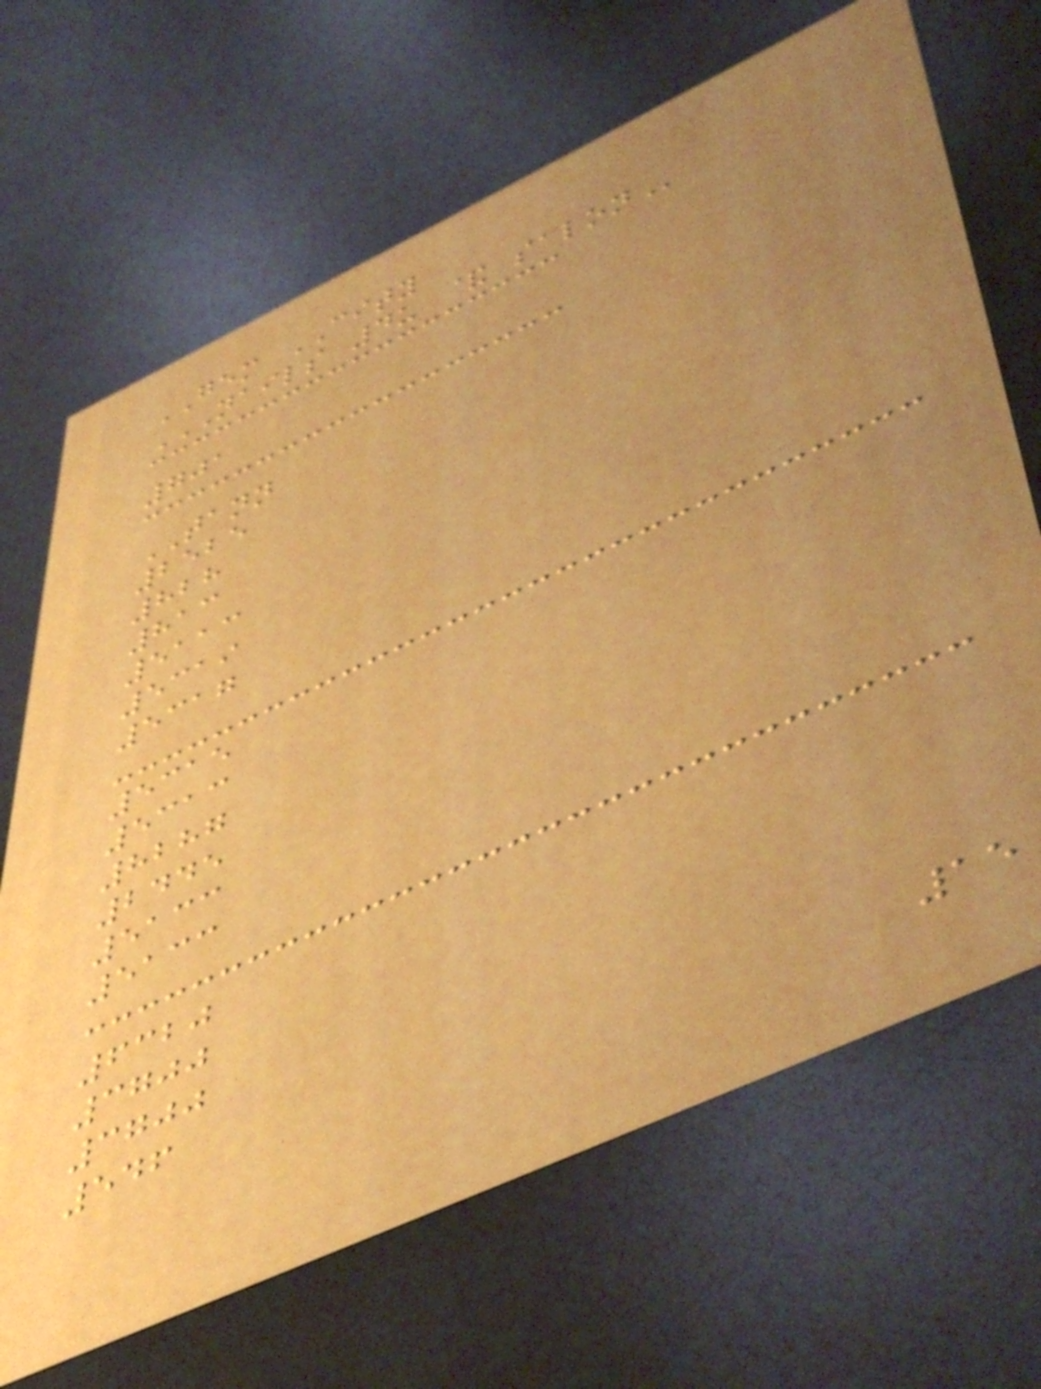GEM CITY
NAILS 4U & SALON
701
TANN
2525
828
813
5113
5319
5317
5315
5313
8287
2445
5133
5133
6320
3700
3700
546
15
